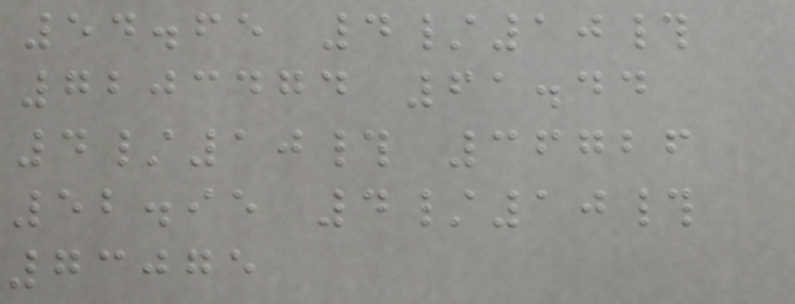54.65 4/10#
7203474 61.44
4/10# 36726
52.95 4/10#
73075
